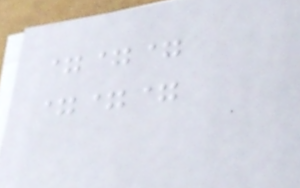===
===
